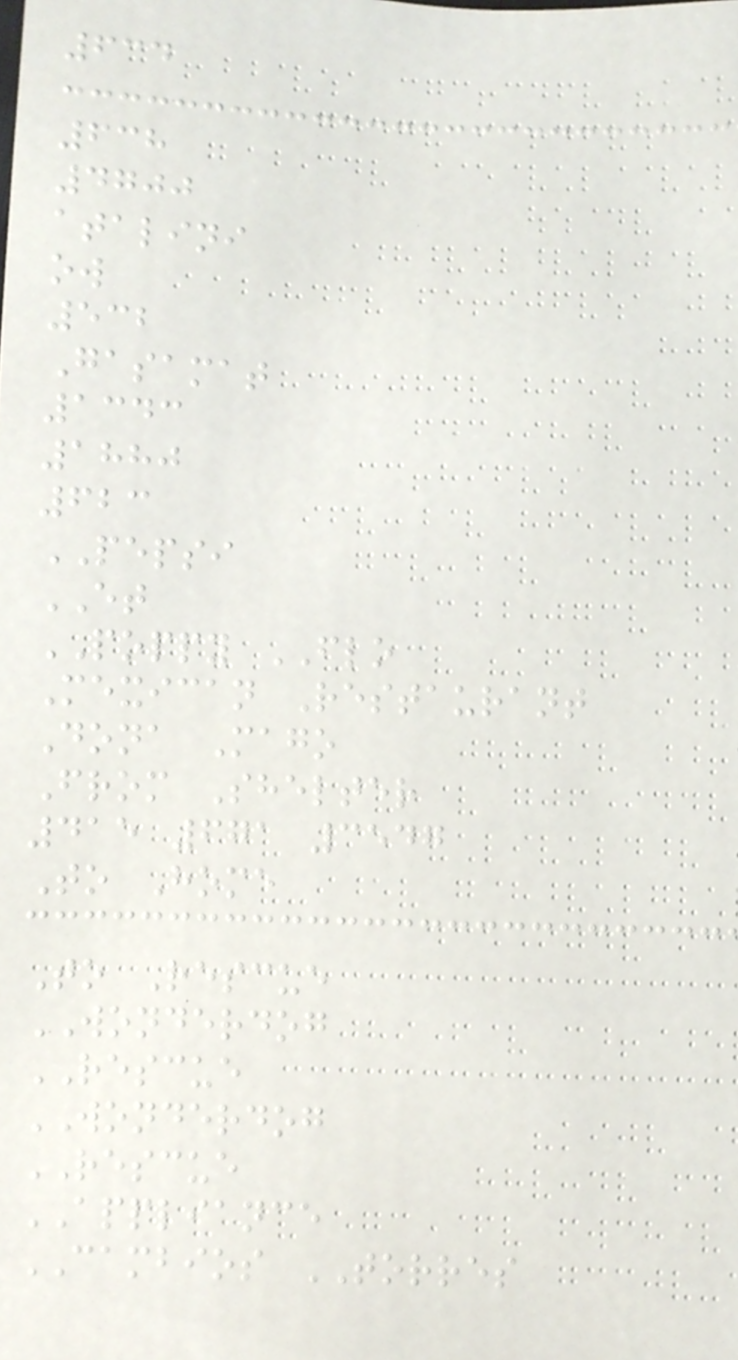634
638
4700
atalini
ow
532
Gasamat
1343
1880
623
PEPSI
ET
POPPY FLO
Mexican Restaurant
Dona Mago
From Shelter
415 671 3547
To Home
To Rescue
WONDERDOG
RESCUE
WONDERDOG
RESCUE
APPLIANCE
CAMBIOS TORRES
